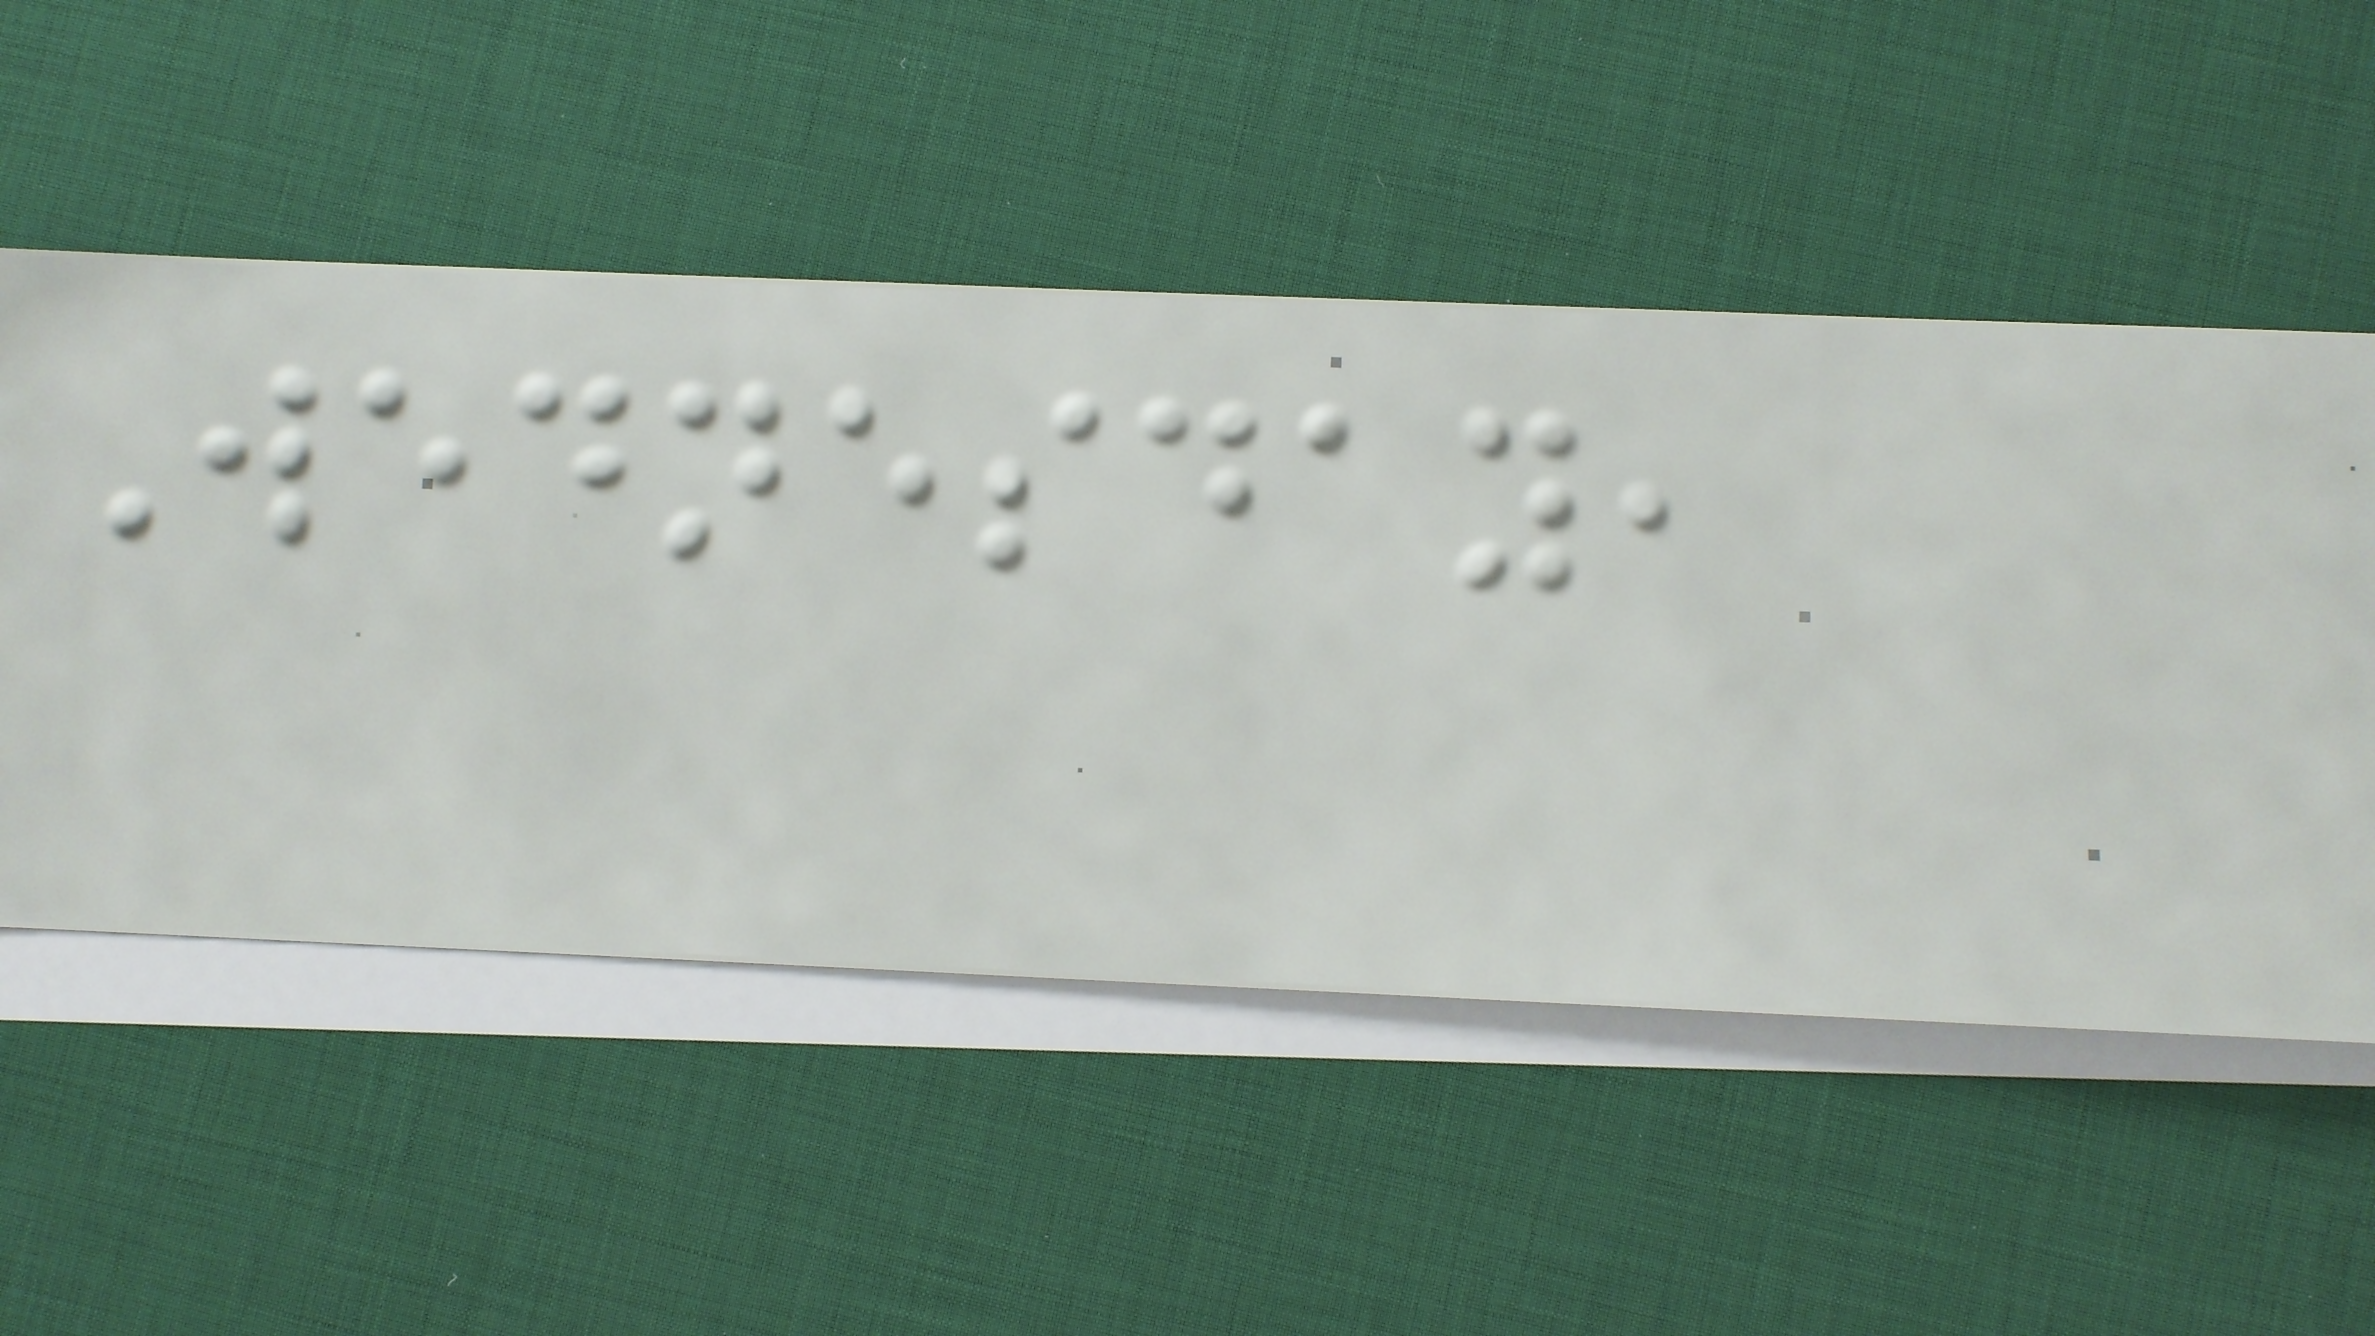Wednesday,
